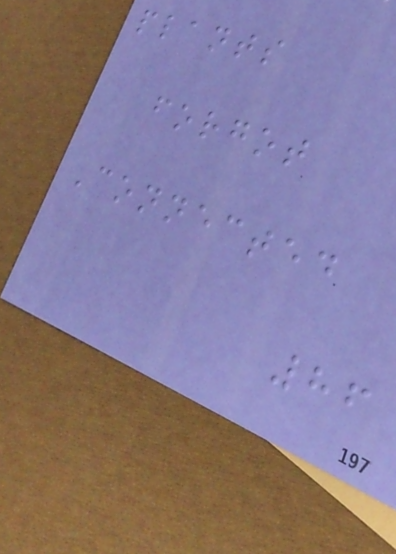plants
forgot
Connected
86
